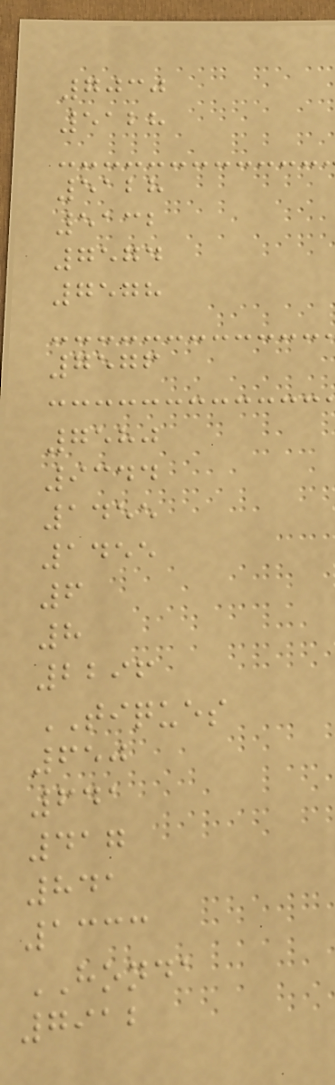7030
5128
5128
5132
7574
7578
7576
7580
9344
1455
1455
6
8
2296
TIQUES
650
641
417
841
1333
HONDA
7912
